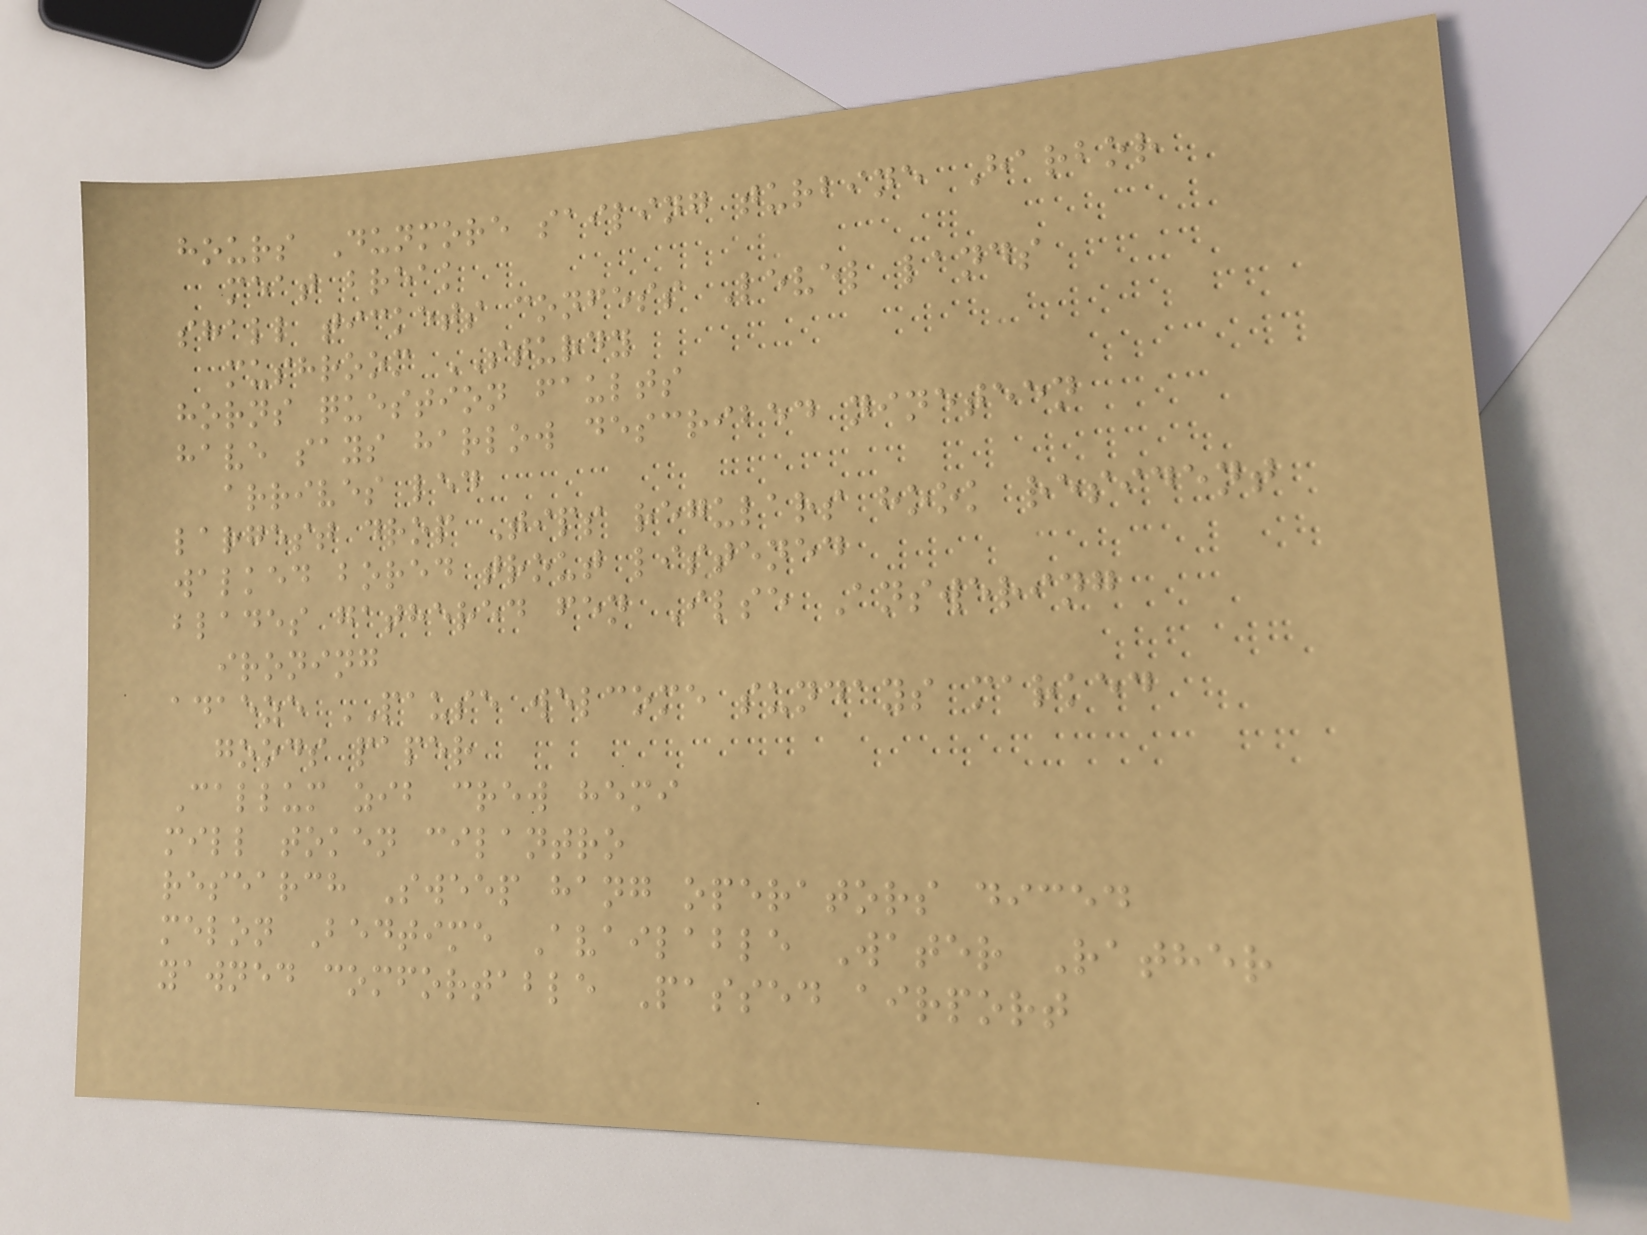hours Dunmore sailing turbine Harbor
meat break
shall tickets confess Level lands
mushroom STURDY
horns question faults
have says harlow described nineteen
arrives led
largest drop Tips regulars hook resident
walked bored trout listened
blades gathered fen Ilse Answering
ironing
adaeze PAUSE welcome sundays marked
goods paper
Callum zib crew hemi
mill token cilantro
research Sweep hang operators diced
melon Bedtime Available Water Rather
yawned comfortable Passed airport
